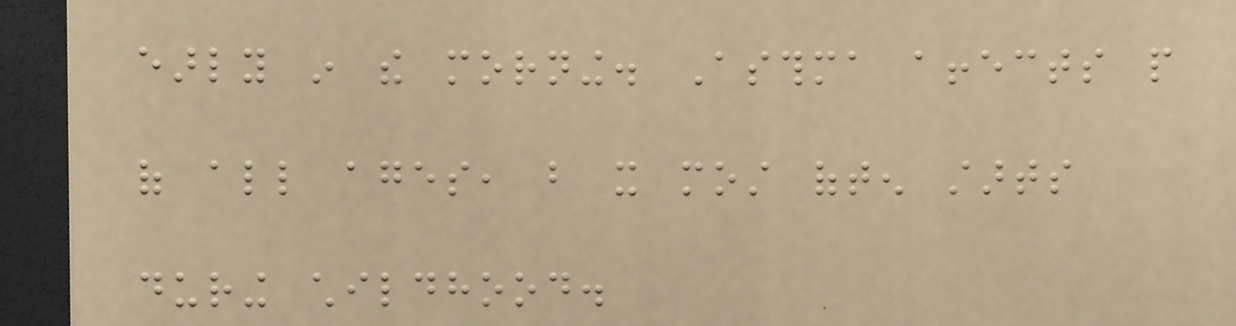early in the morning. Asthma affects people
of all ages, but it most often starts
during childhood.
